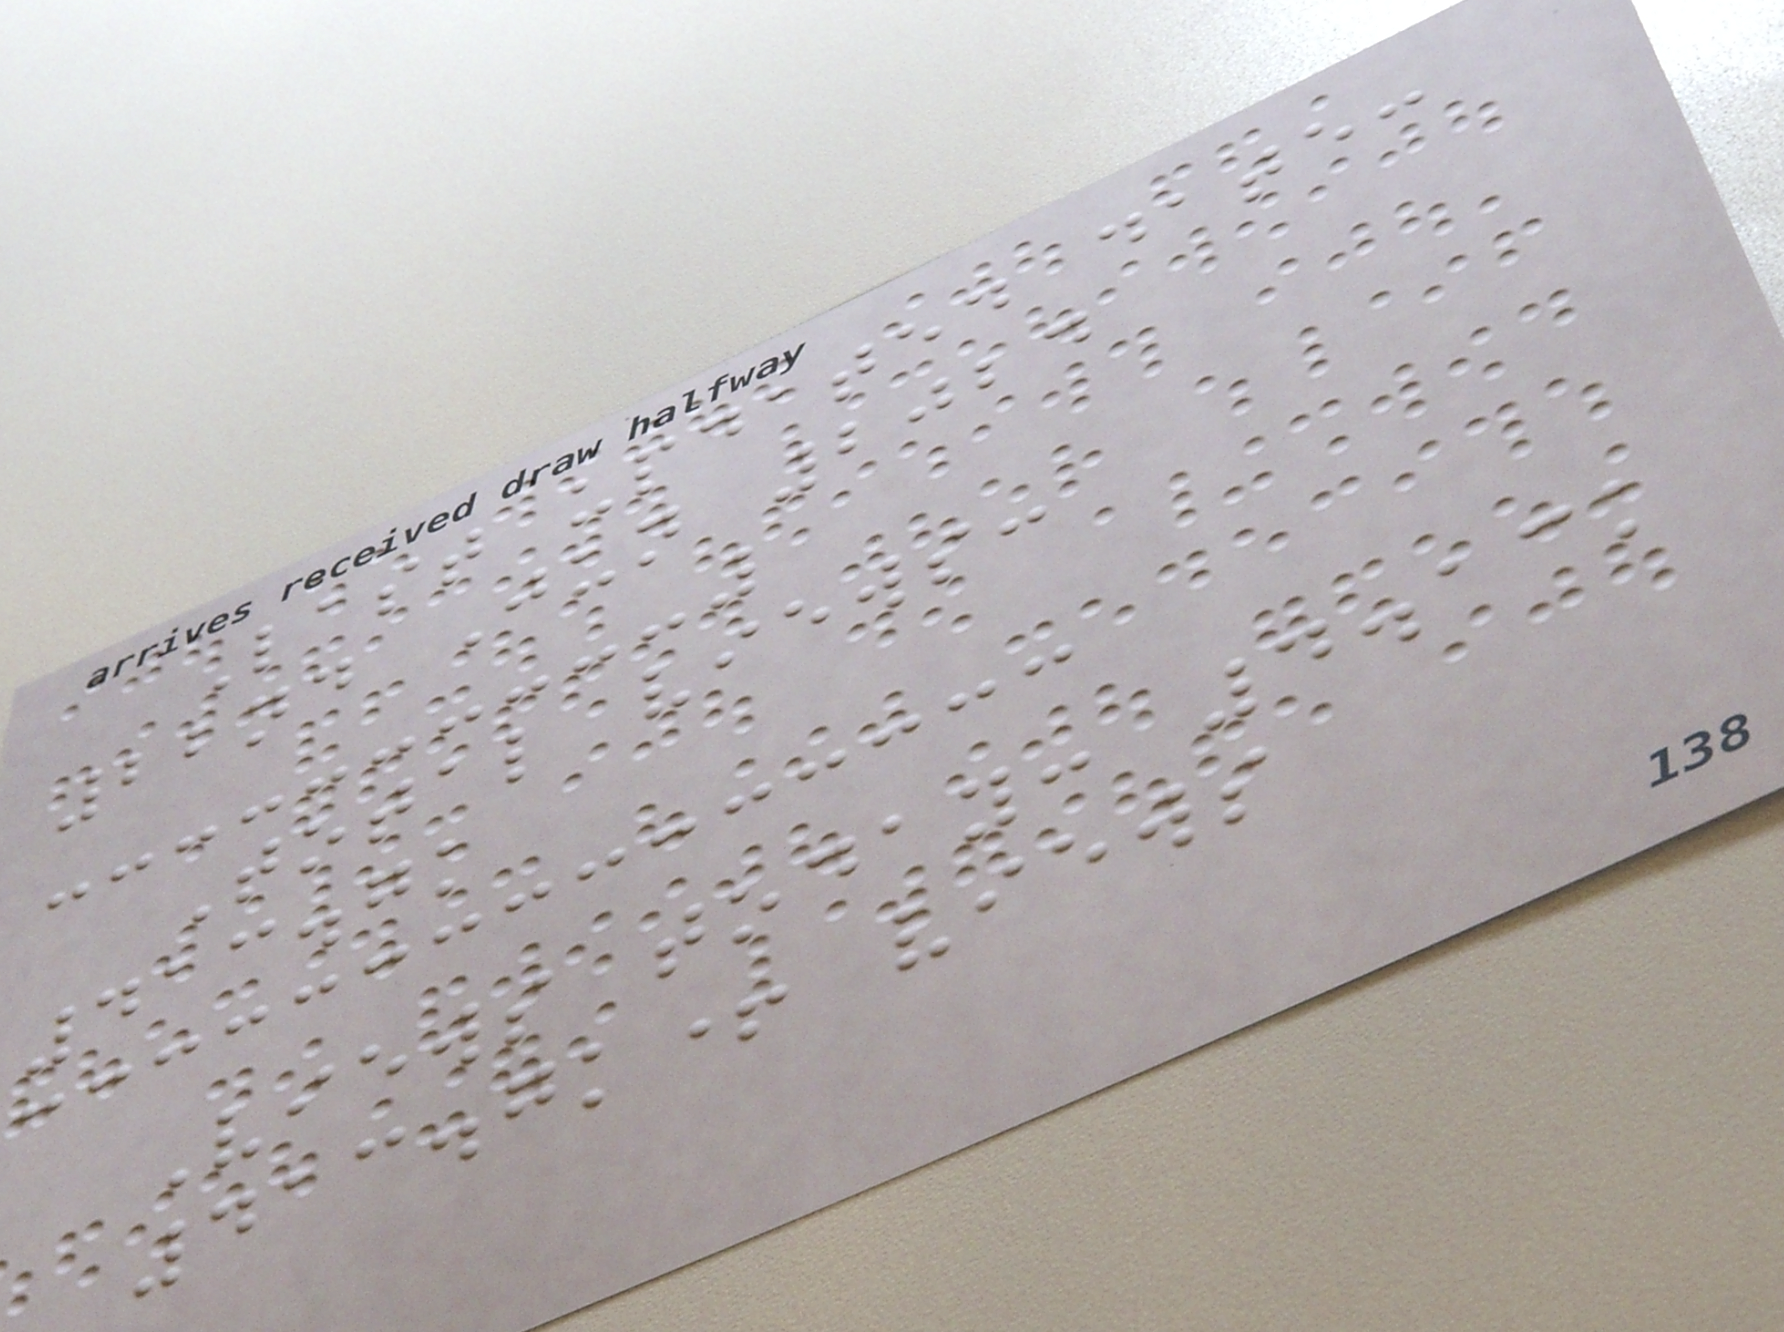Last updated date:
22nd Jun 2024
Total views:
413.7k
Views today: 4.13k
413.7k+ views
